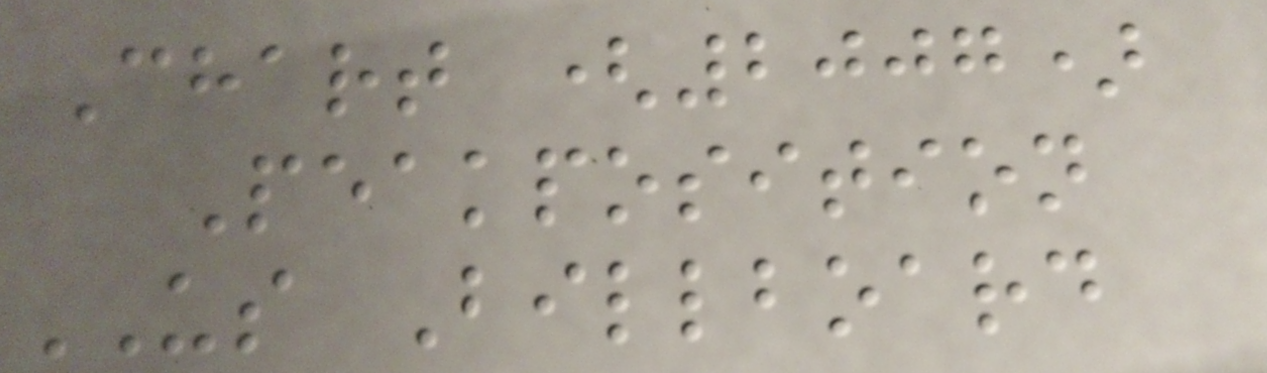Chart (2007)
Peakposition
US Billboard
